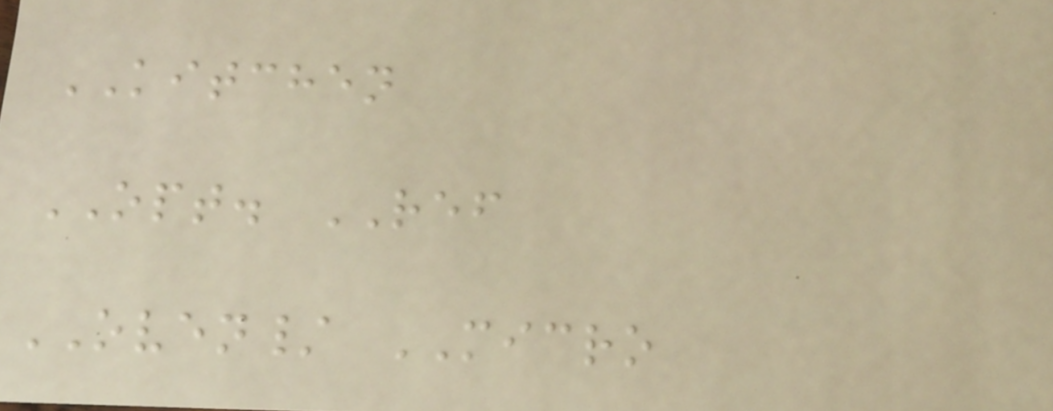KITCHEN
OPT. REF
OVEN/ MICRO
